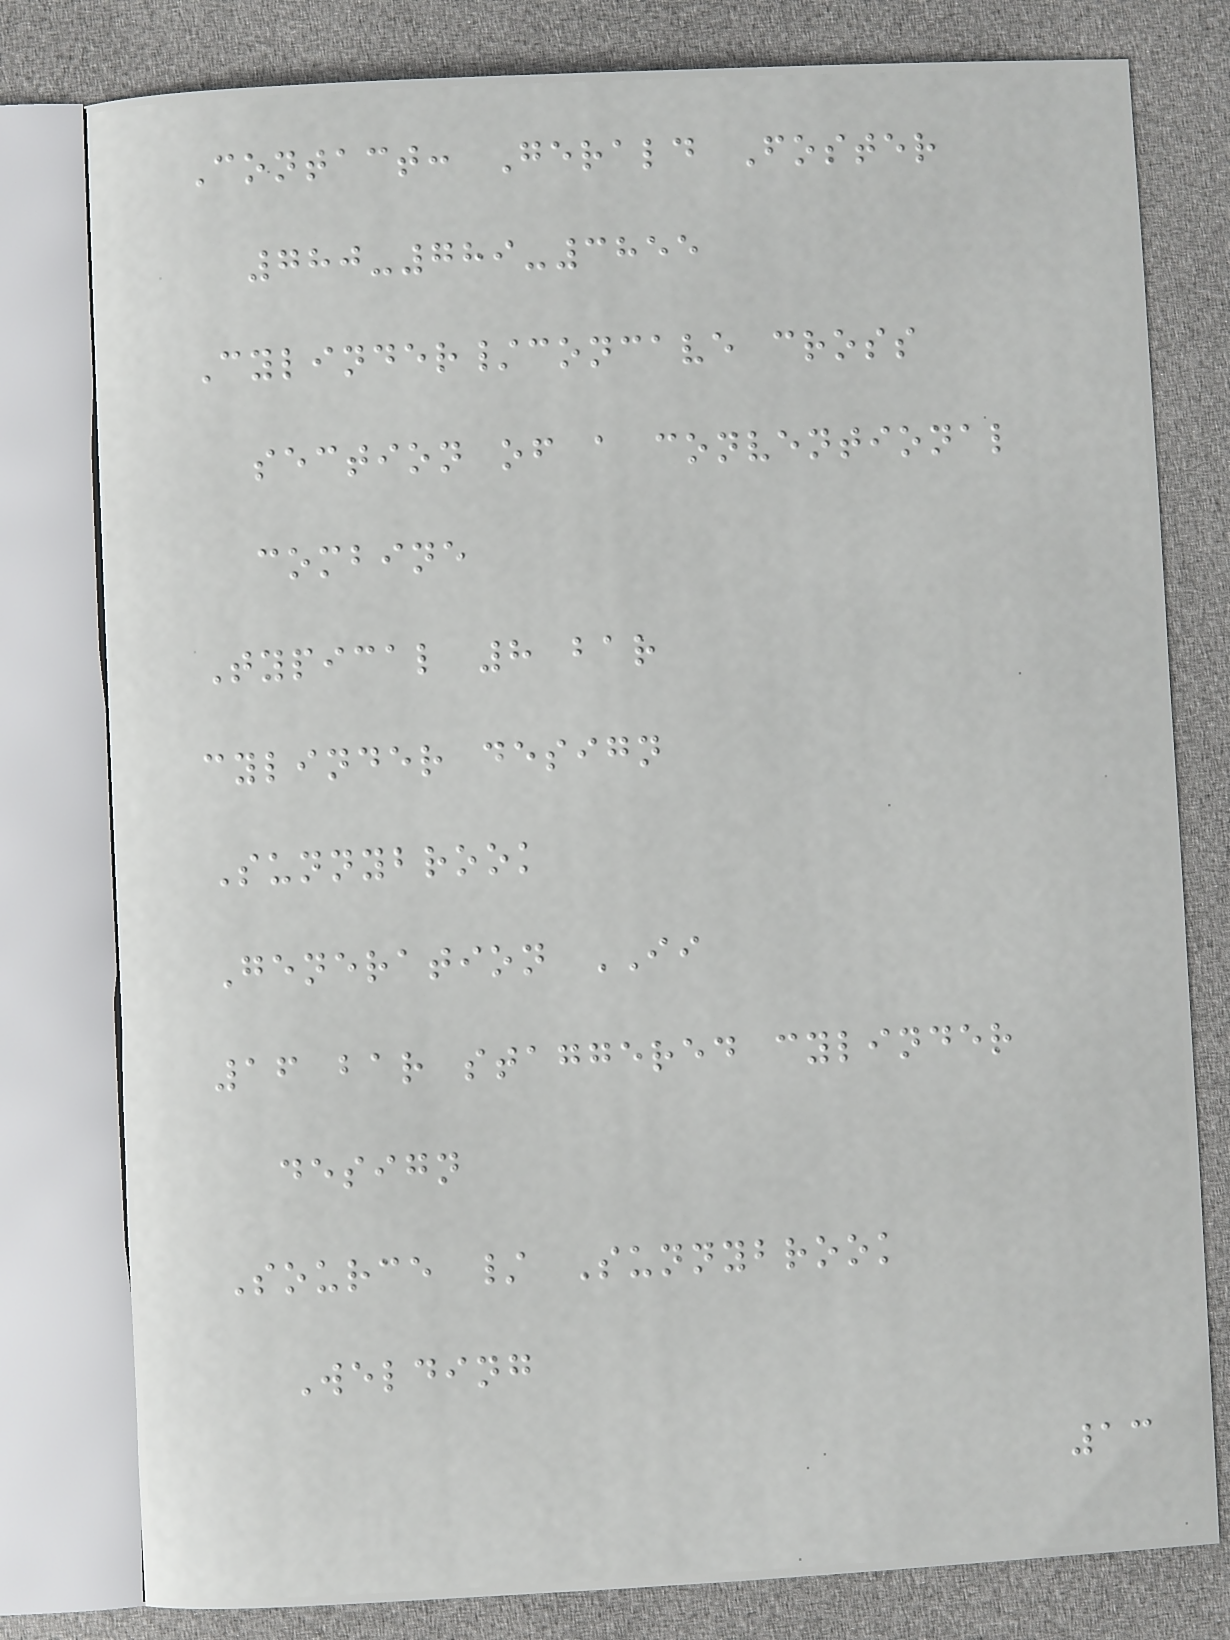Contact: Gerald Foster
780-789-3855
Cylinder/concave cross
section of a conventional
combine
Typical 8 bar
cylinder design
Sunnybrook
Generation II
16 bar staggered cylinder
design
Source / Sunnybrook
Welding
13
